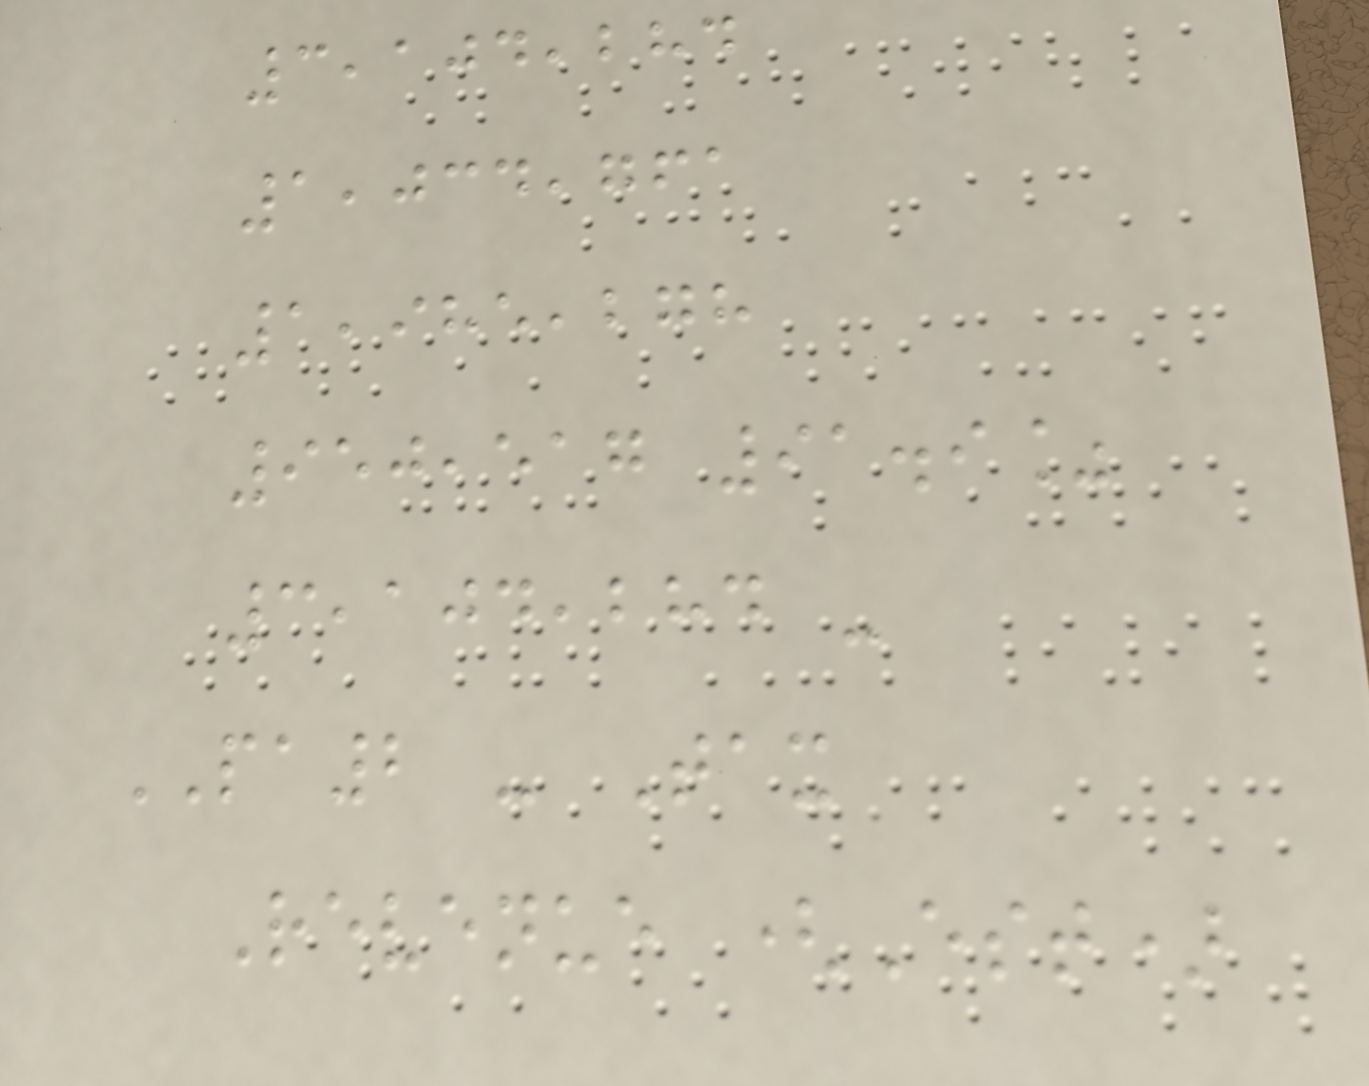3,104,284
1,034,761
1,985,278
950,517 91.9%
3,104,284 -
PA2 - Tax
Revenue (Est)
